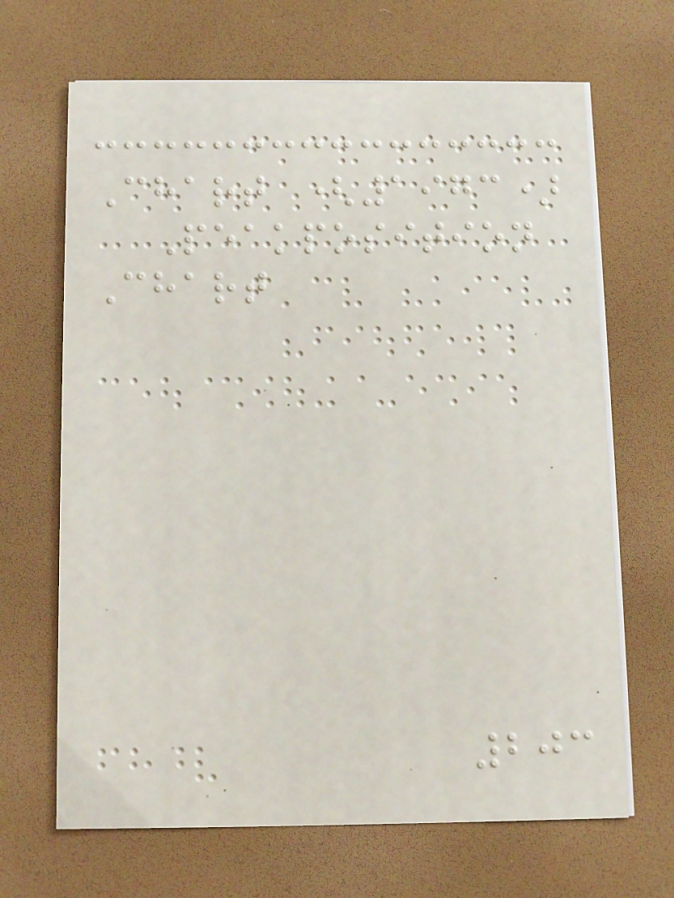Chart (1973)
Peakposition
Chart
203
